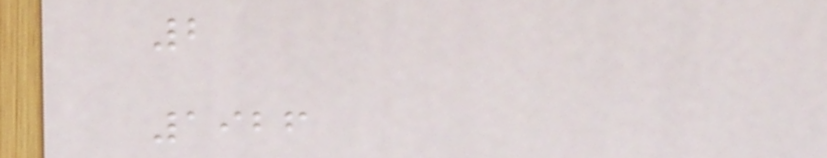2
1926
